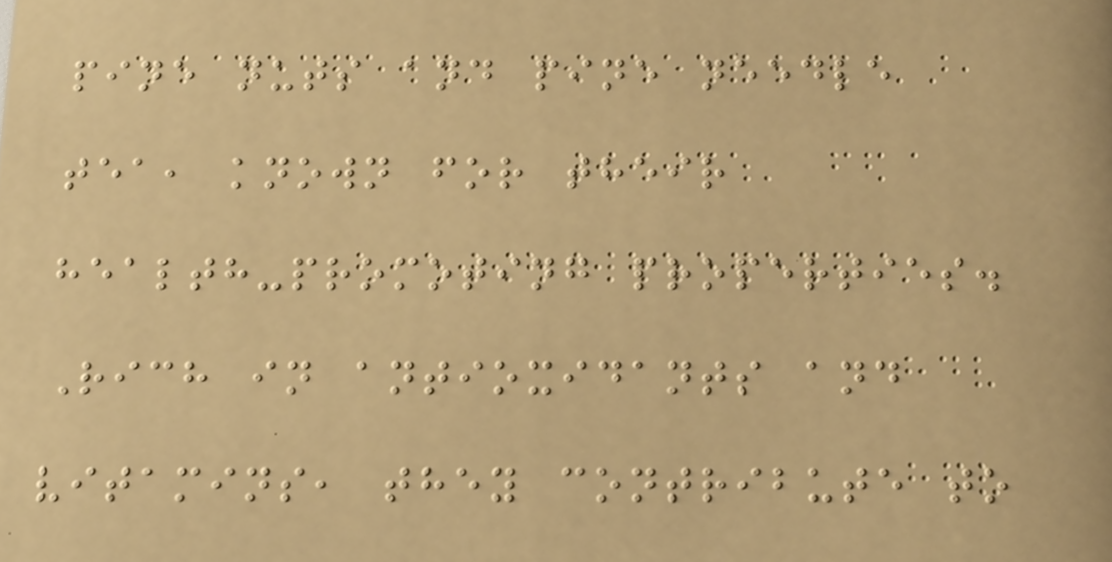pine nuts and pine needle
tea, known for their
health-promoting properties.
Rich in antioxidants and
vitamins, they contribute to
